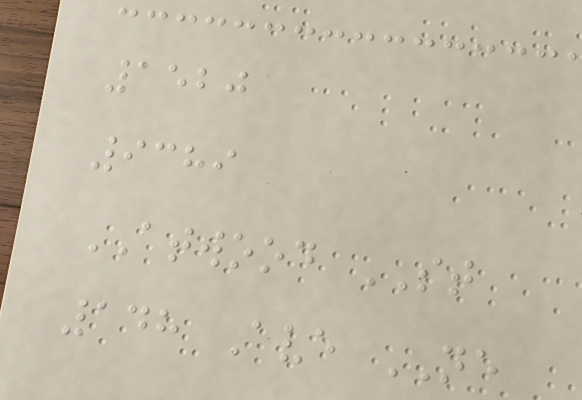1520
9389
ATWOOD ST
148 Ave NE
